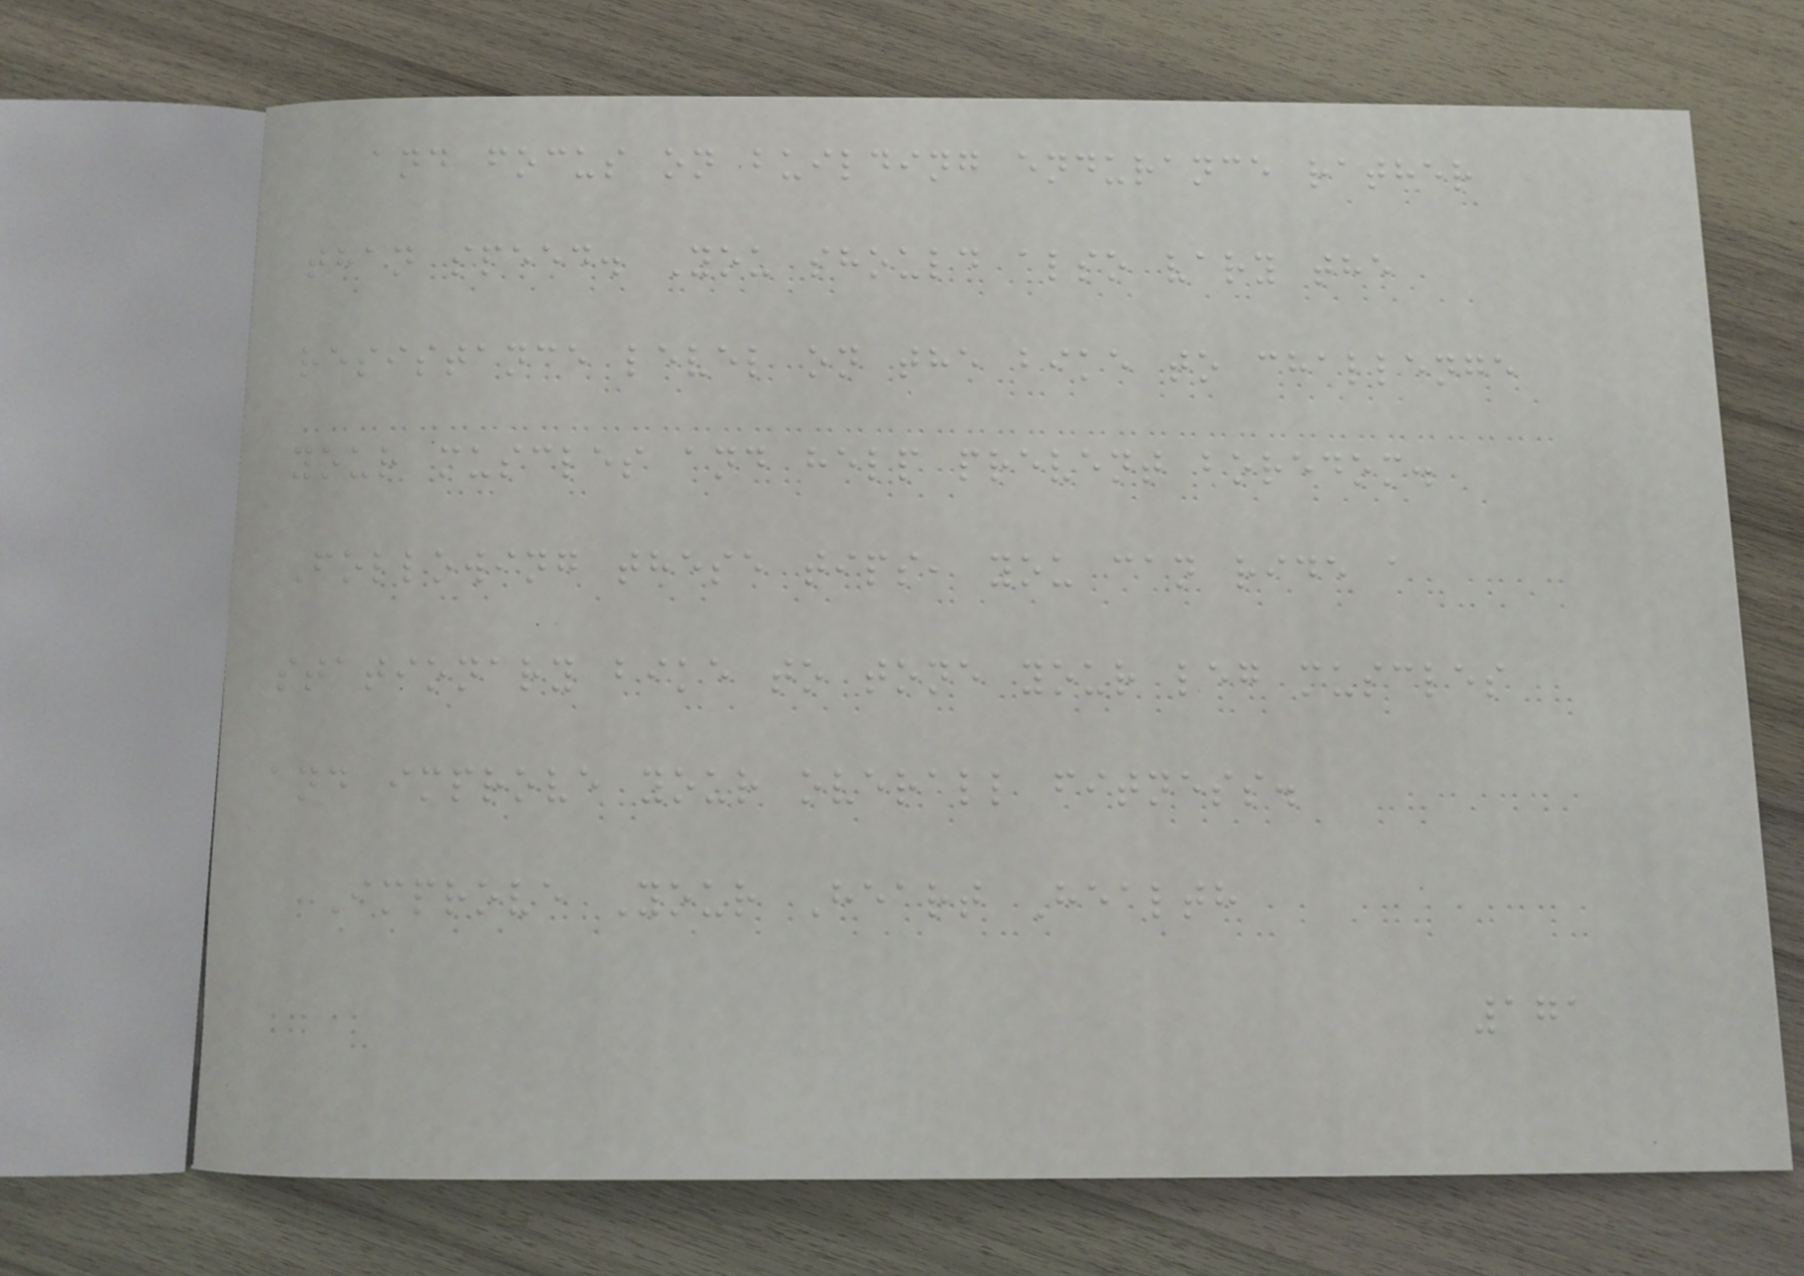and focus on building endurance rather
than speed. You should also vary the
resistance level on the bike to challenge
your muscles and help prevent boredom.
Following these tips, you can ride a
stationary bike to tone your leg muscles
and improve your overall fitness.
Improve Your Heart Health
171
